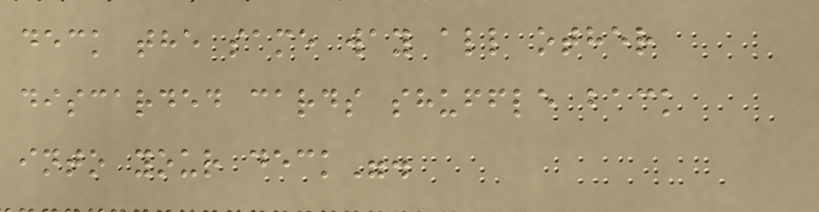deck the same way all other
discarded cards shuffle back
into your deck".
